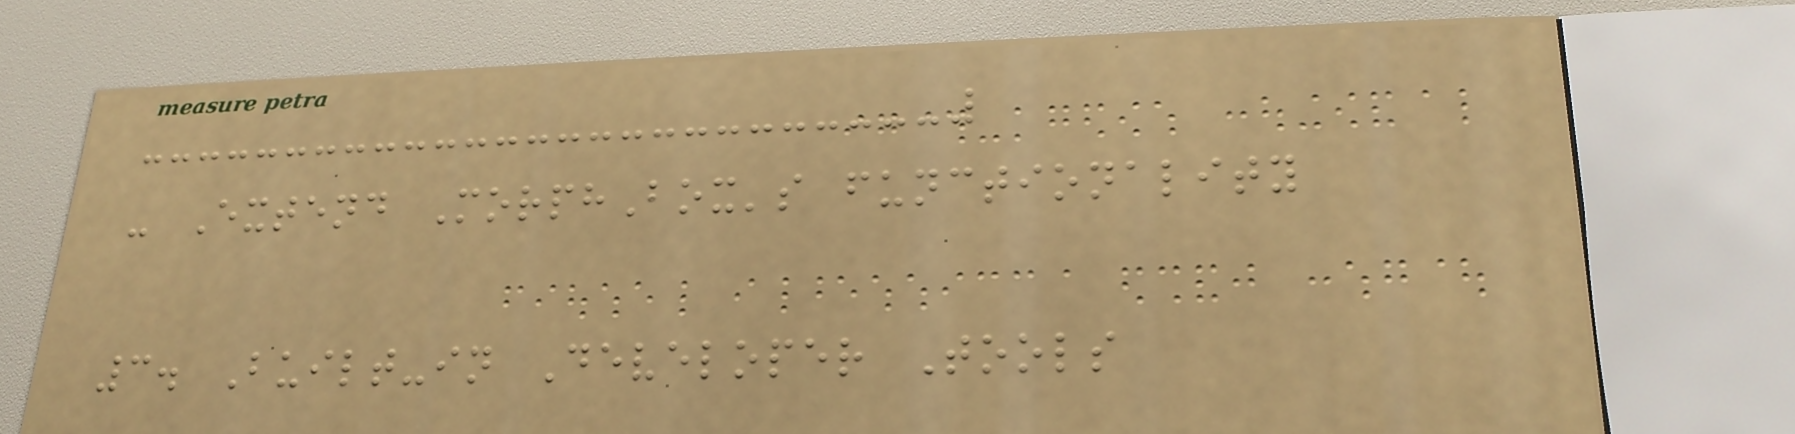- Extend MorphBox's functionality
3. Built-in Developer Tools
